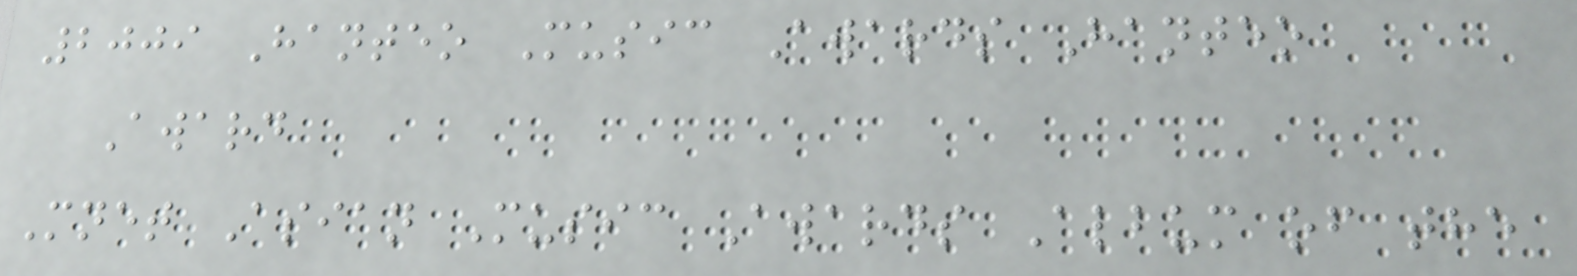2009 Hanteo Music Awards Hanteo
Award
Mnet Asian Music Awards Album of the
